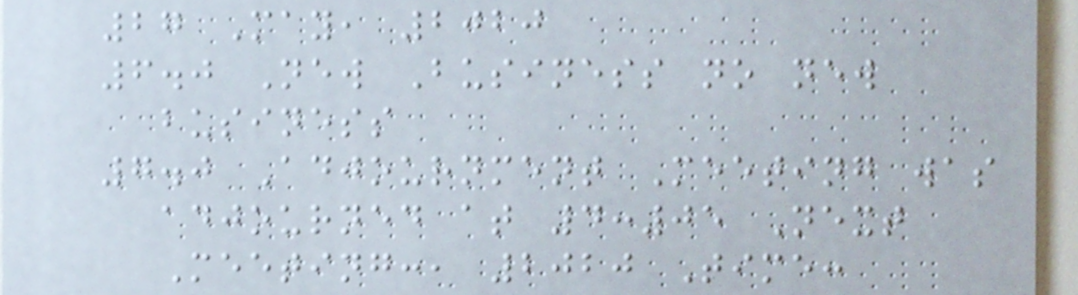27 May, 2020
6.0 New Business no new
business
7.0 Adjournment Meeting was
adjourned at 4:05 Next
Meeting:, 2020 Time:
